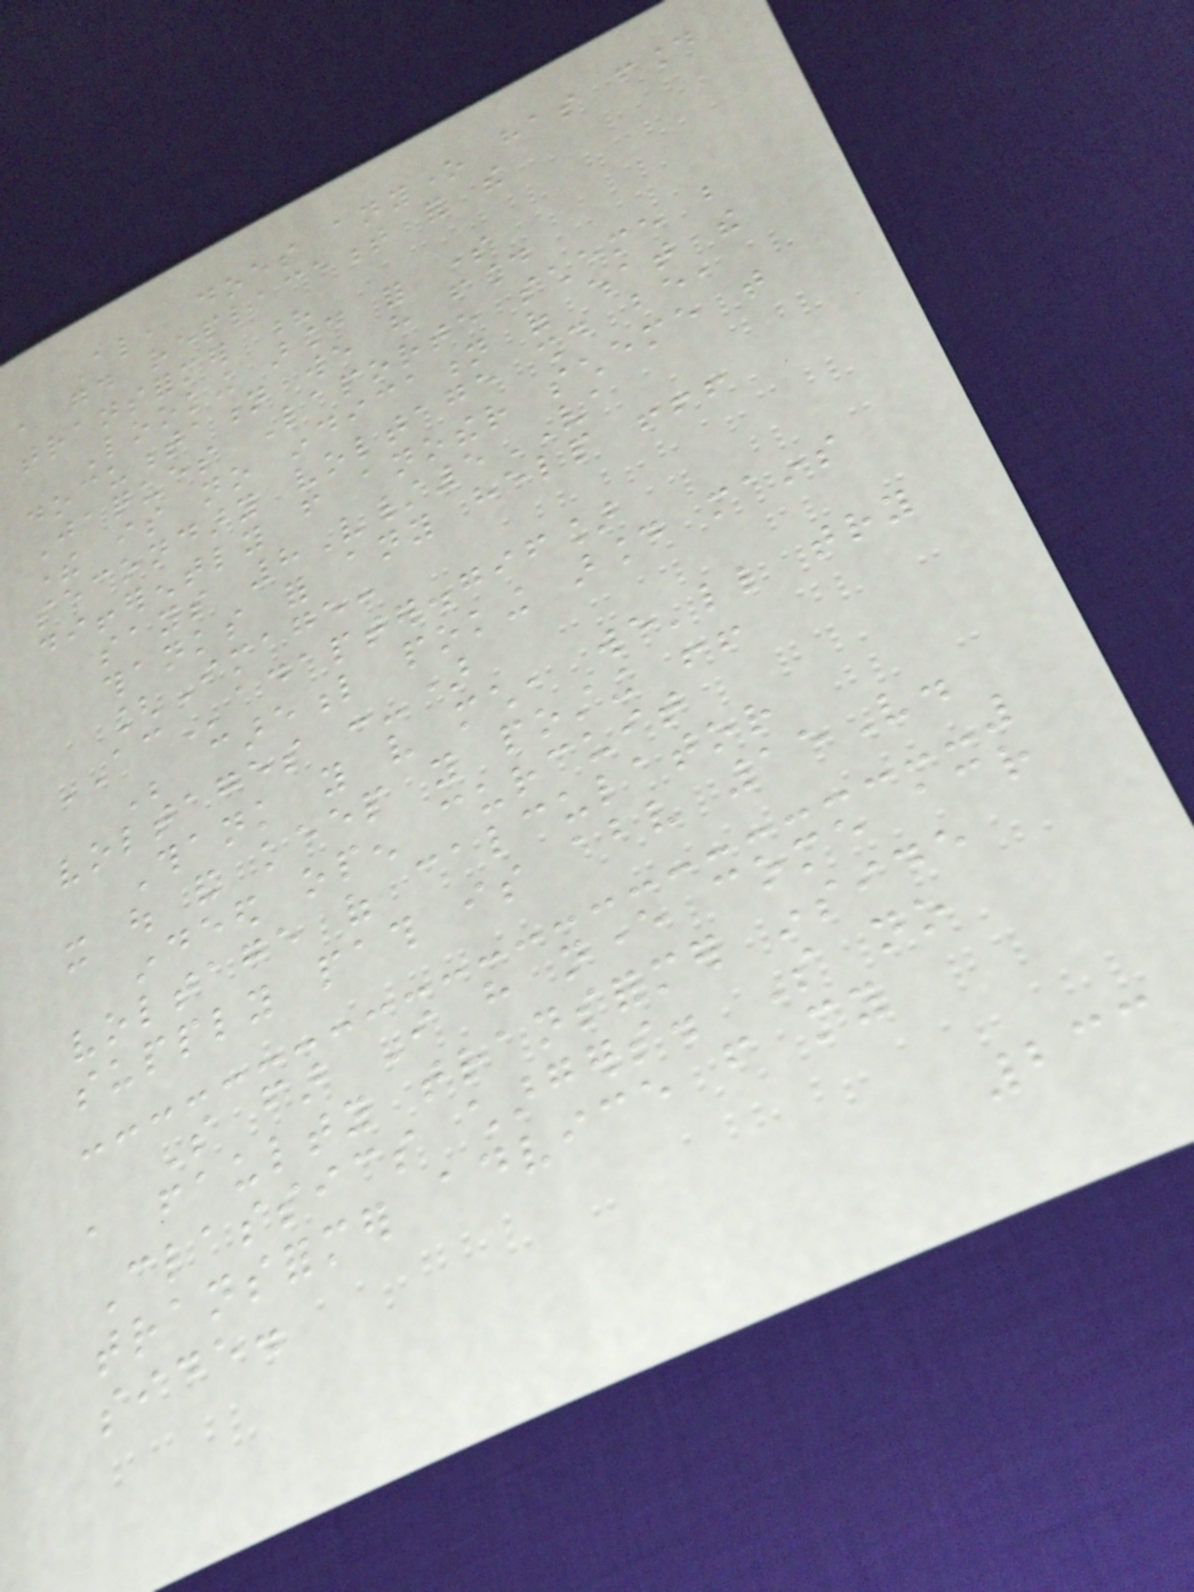Also, does anyone has found
a good replacement for the
transformer ?
Looking around for some
documentation we have found
Jaques Laporte scheme but
there is no indication of what the
secondary voltage should be,
differently from another scheme that
says 8V/5VA
thanks for any help !!!
[Image:
ACadapter.gif]
Be careful poking around mains
voltages :-)
Thank you very much, we'll try
it out and keep you posting !!
indeed open curcuit
voltage of calculator
supply path is above 15V.
So far I have never come across
a faulty transformer inside
Classics chargers. So no
transformer advice from my
side.
233
